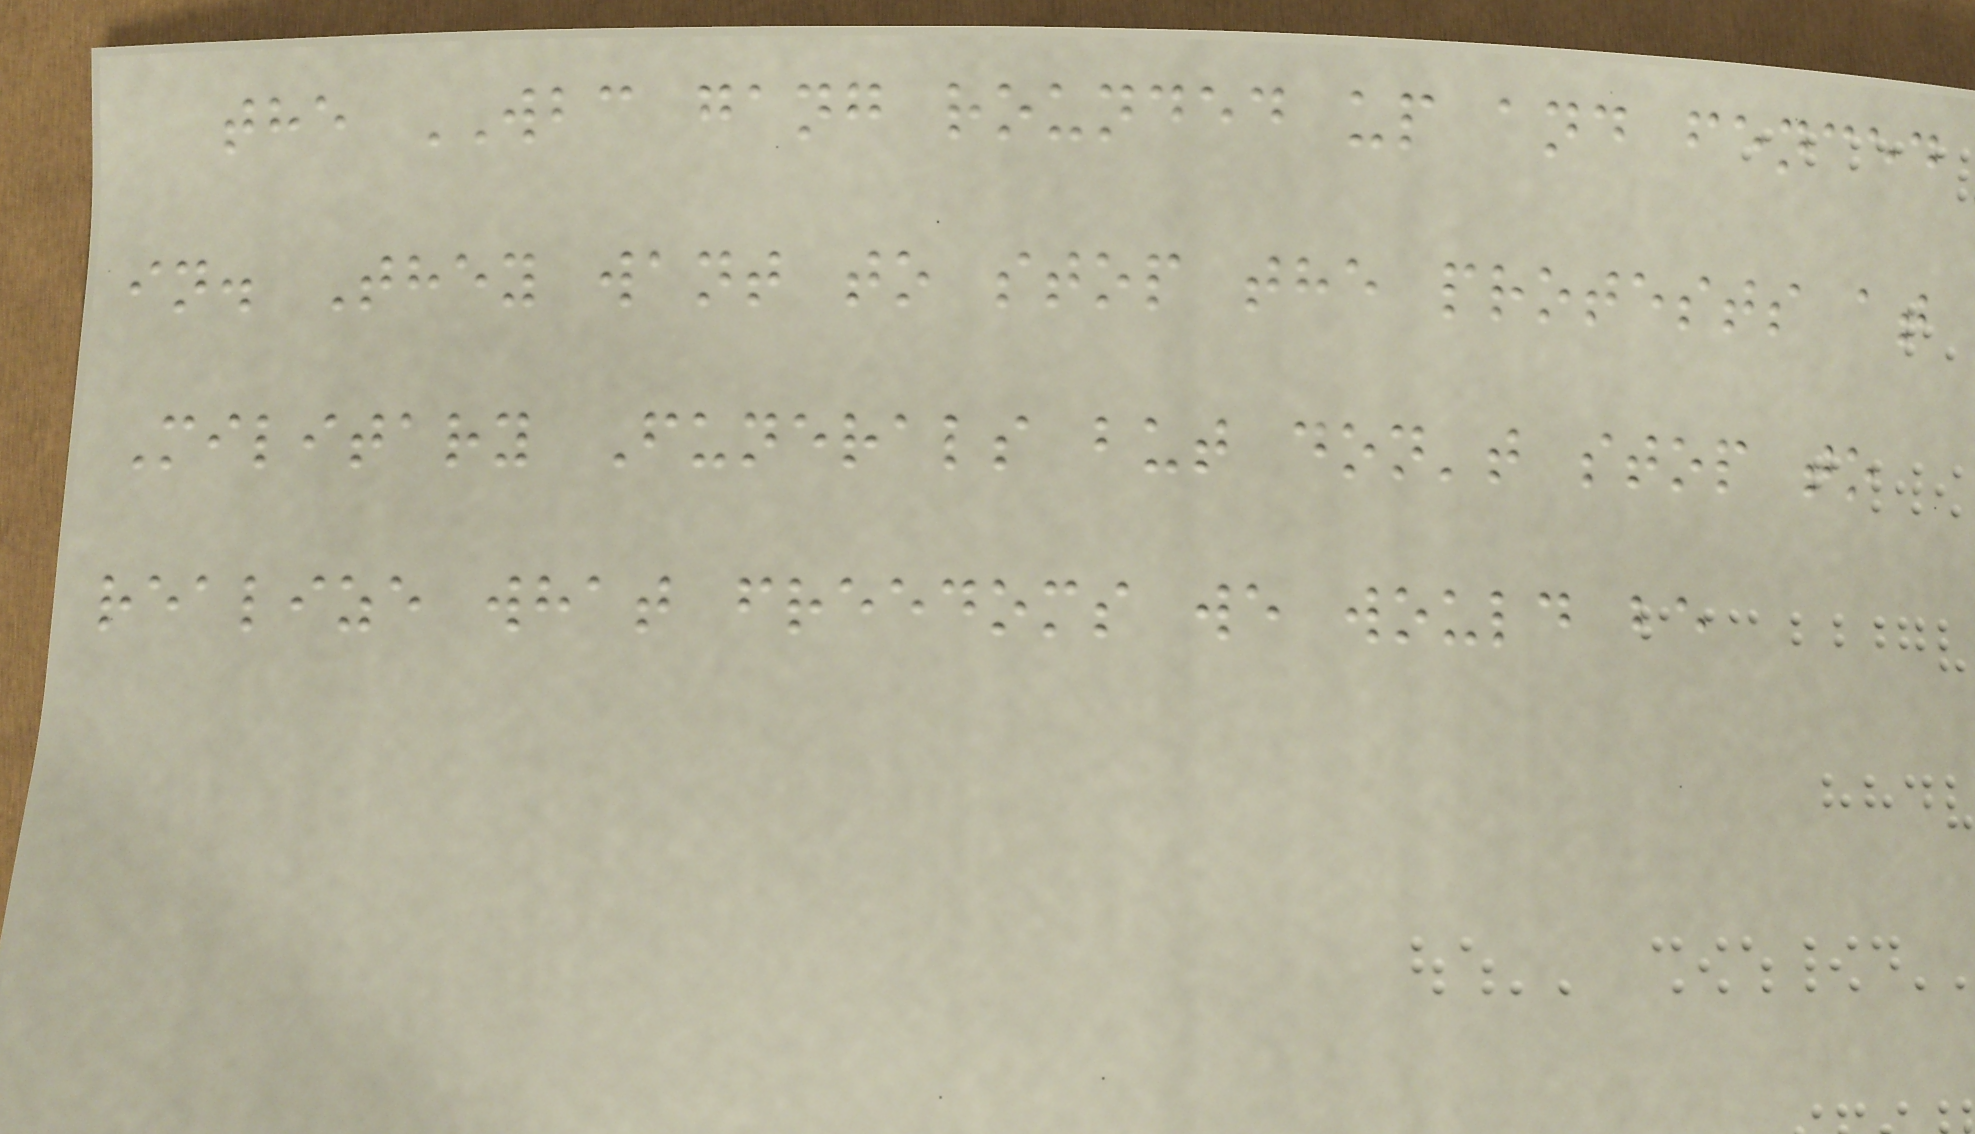the WBC gang rounded up and fenced
in. They want to stop the protests at
Military Funerals but don't stop to
realize what freedoms we would be
